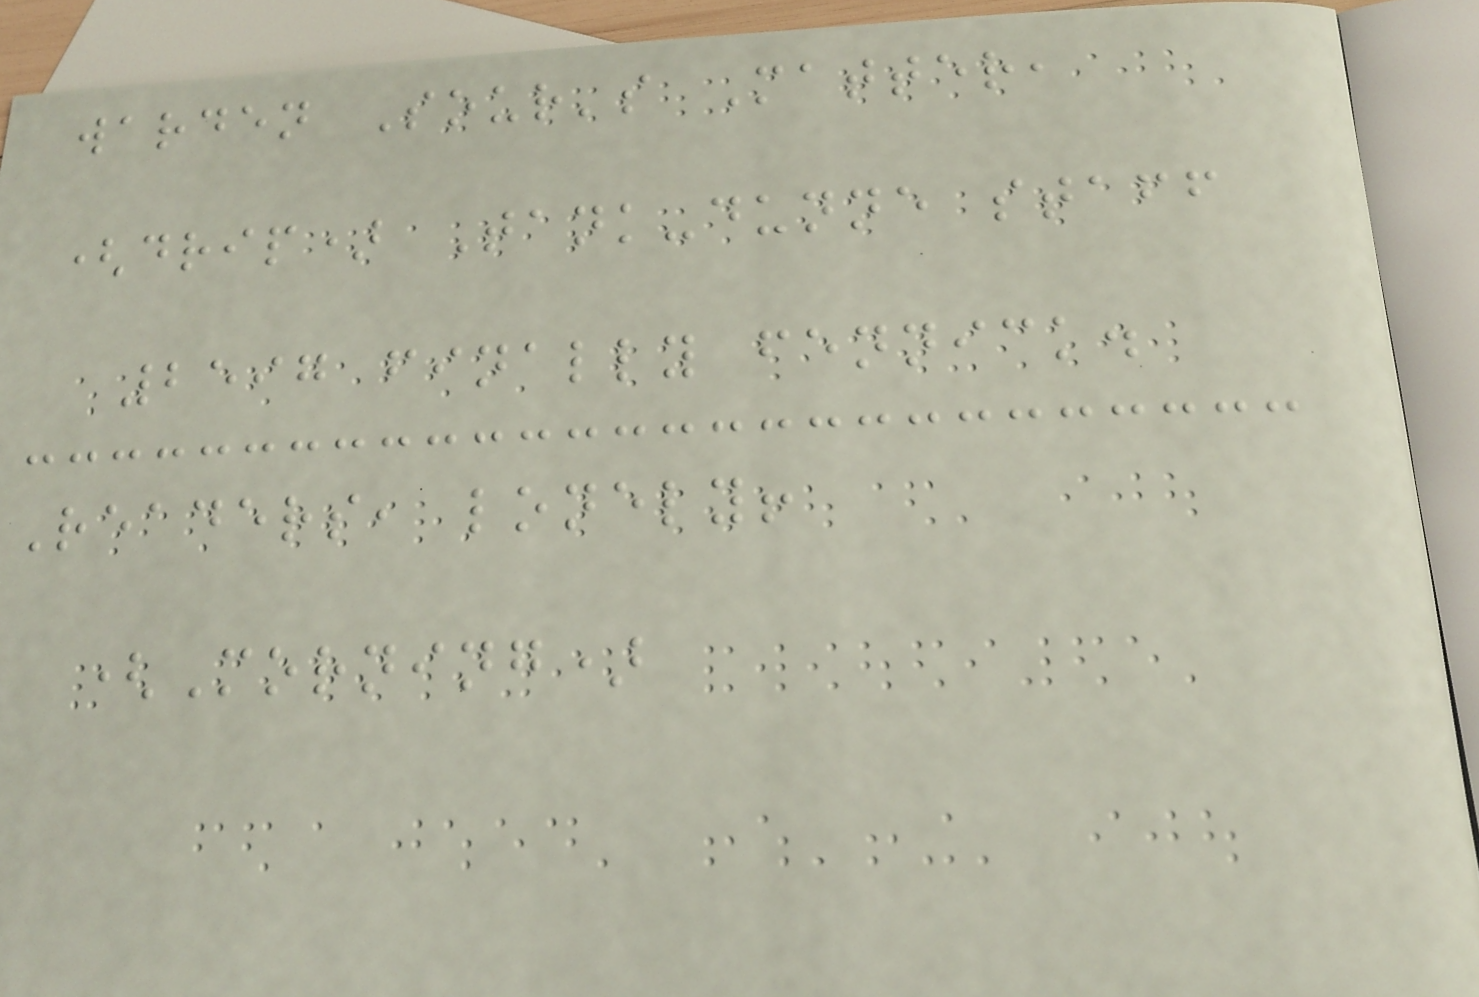warden Sour's Matter,
(drip) Tank-dunne staff
2597 finally fennick.
Readers, lonely!
(Morning)
